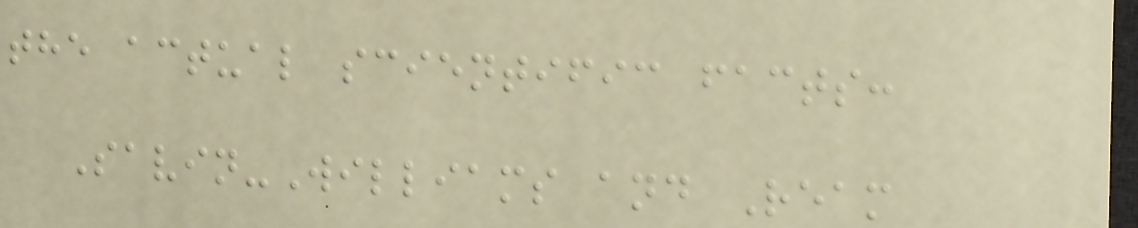the actual scientific facts:
Savin-Williams and Ream
